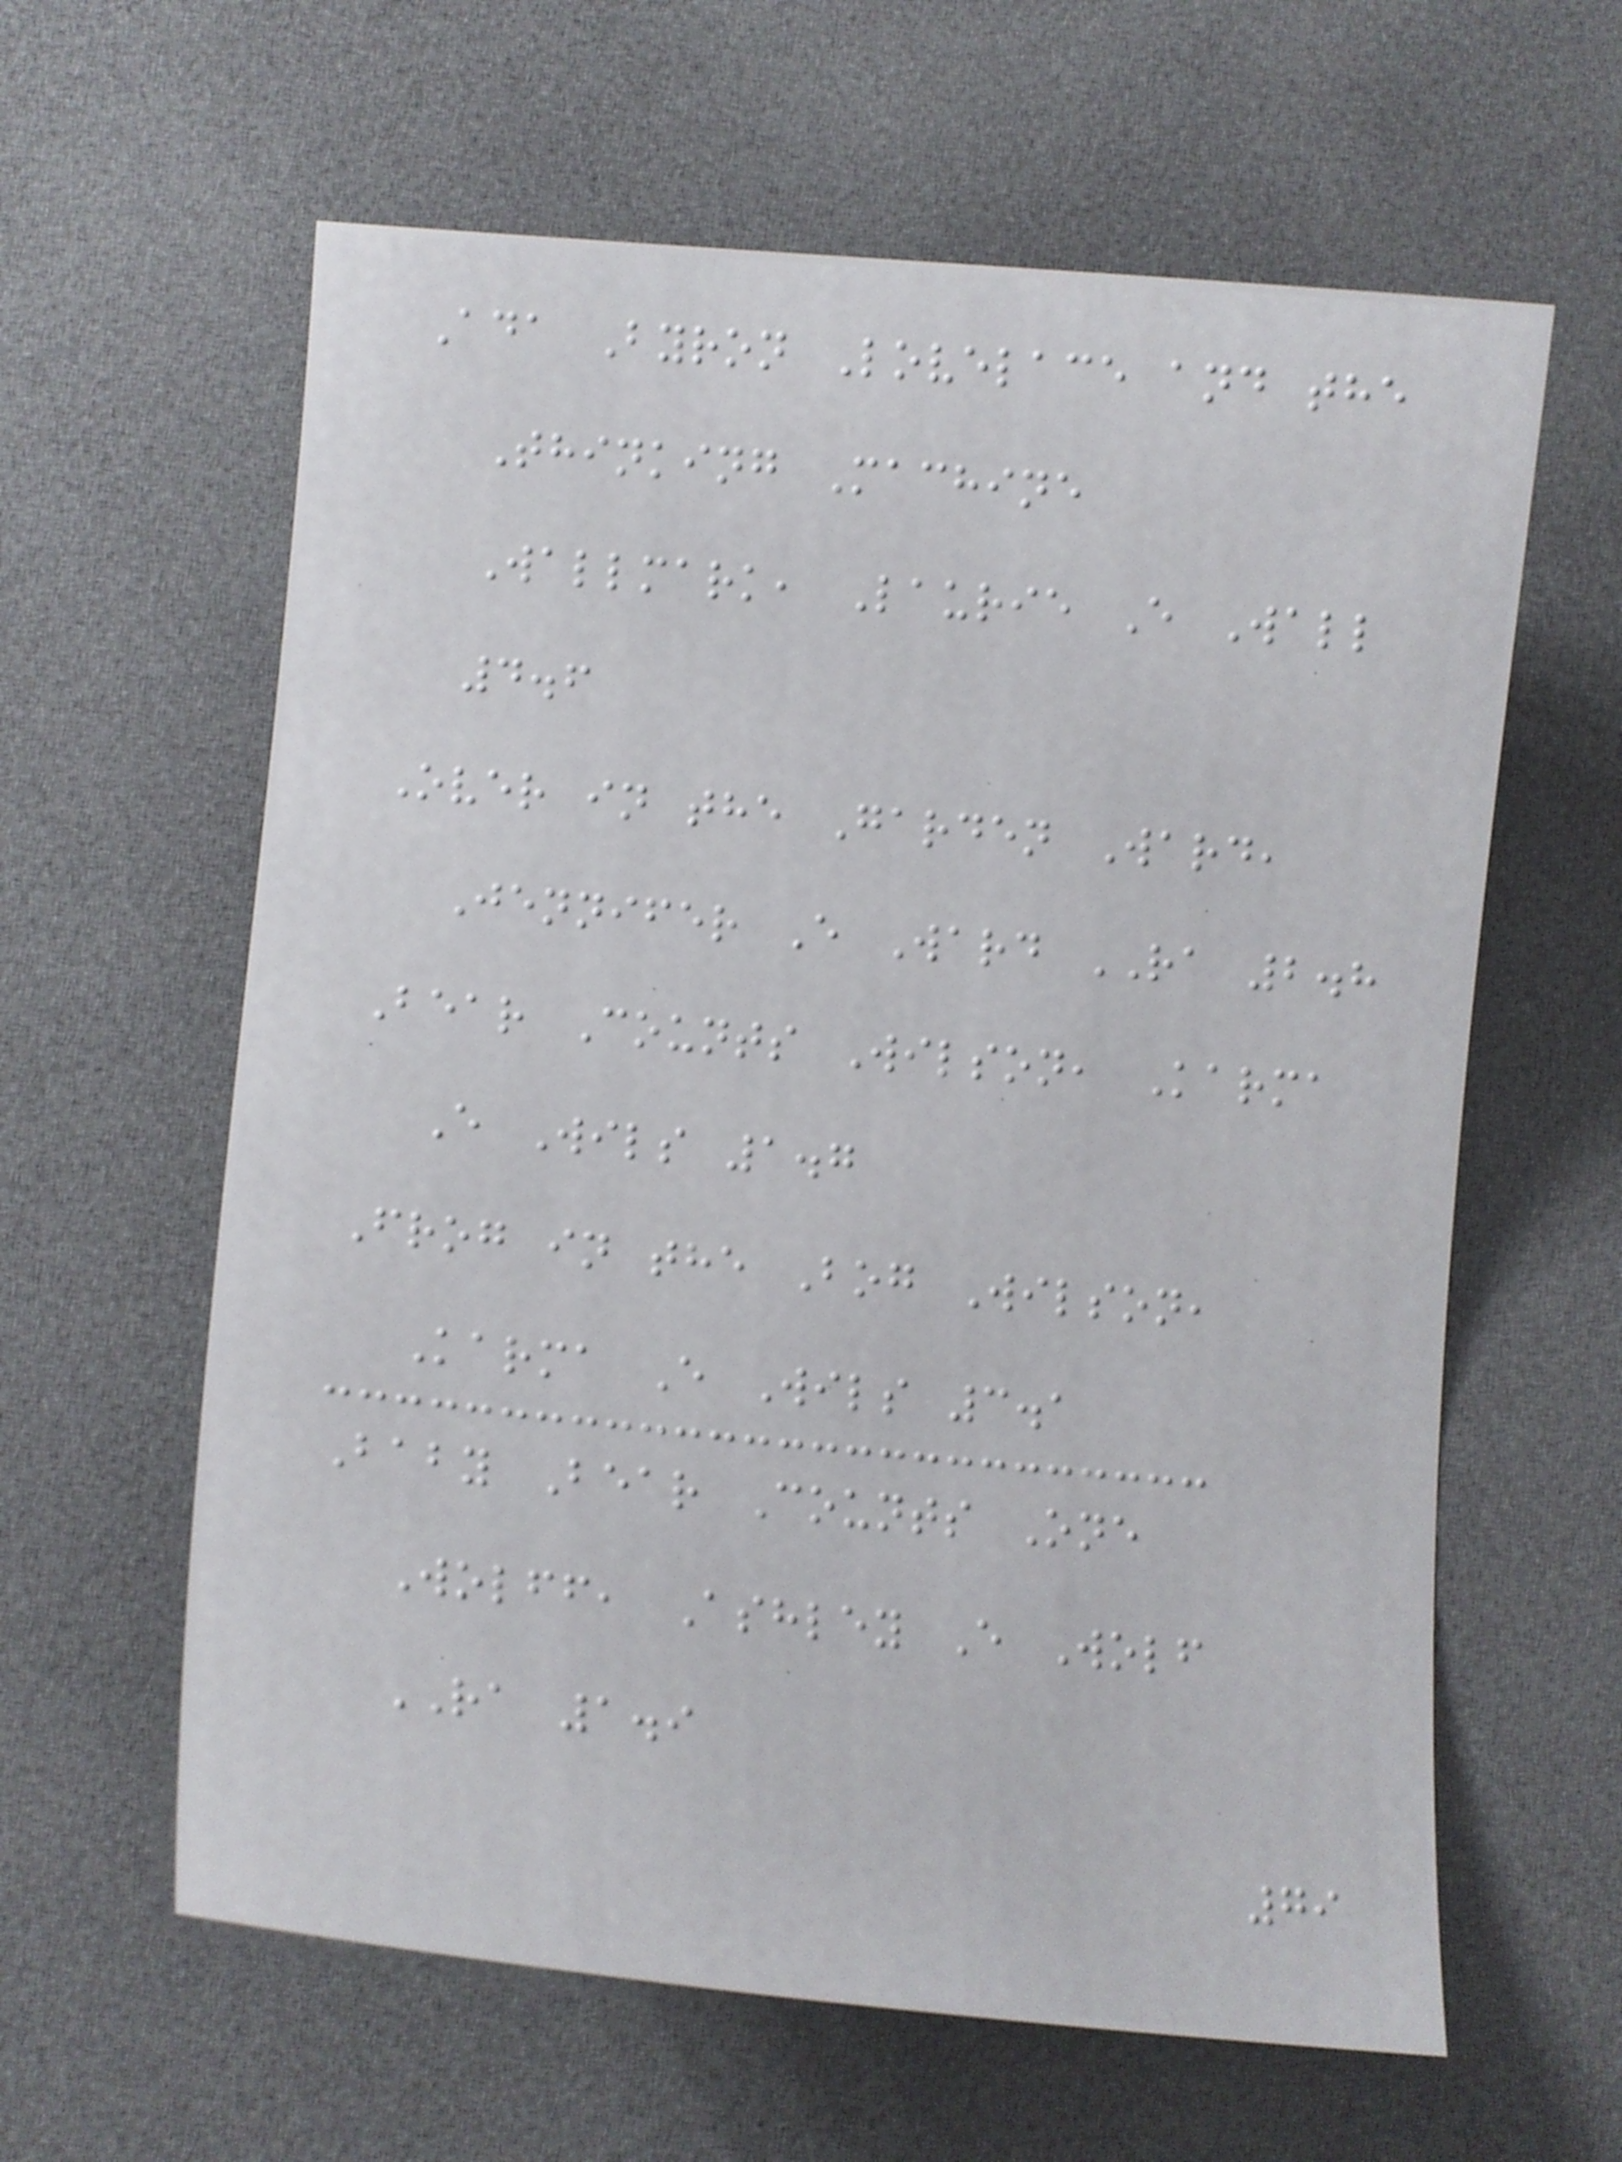Ada Byron Lovelace and the
Thinking Machine
Wallmark, Laurie E Wall
4.6
Over in the Garden Ward,
Jennifer E Ward RA 2.8
Bear Counts Wilson, Karma
E Wils 1.7
Frog in the Bog Wilson,
Karma E Wils 3.1
Baby Bear Counts One
Wolff, Ashley E Wolf
RA 1.9
79
